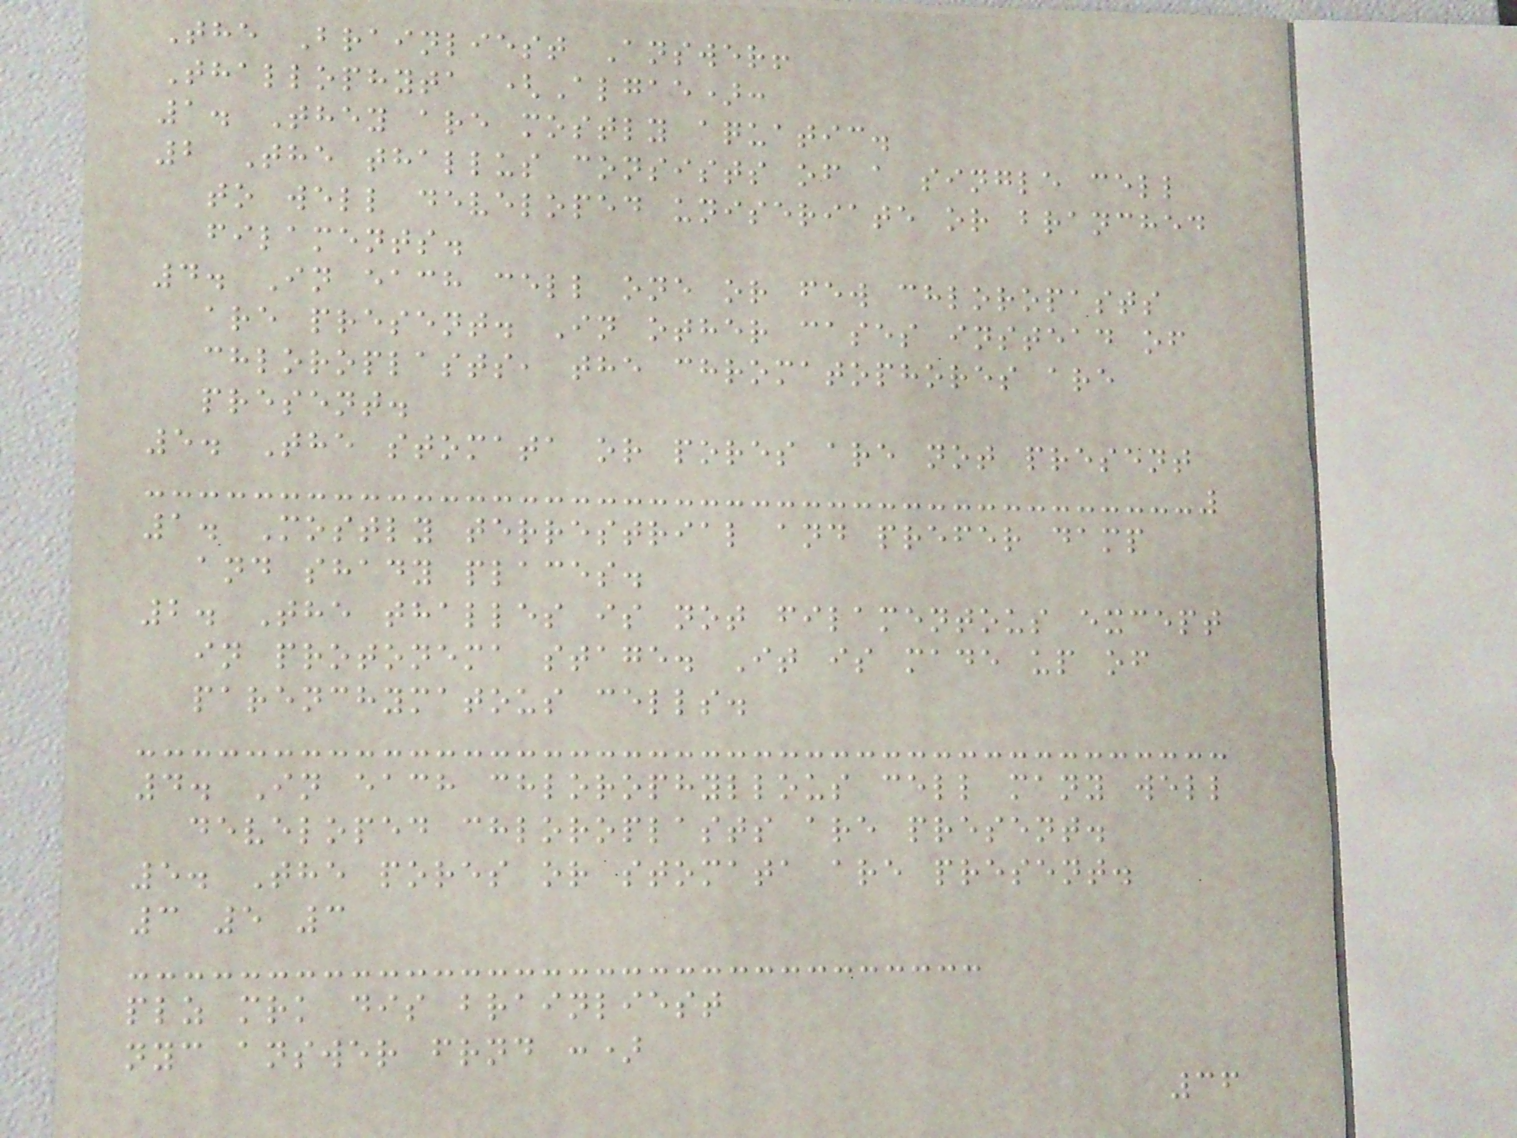The Brainliest Answer!
Thallophyta (Algae):
1. They are mostly aquatic.
2 The thallus consists of a single cell
to well developed uniseriate or branched
filaments.
4. In each cell one or few chloropasts
are present. In other cases instead of
chloroplasts, the chromatophores are
present.
5. The stomata or pores are not present
1. Mostly terrestrial and prefer damp
and shady places.
2. The thalles is not filamentous except
in protonema stage. It is made up of
parenchymatous cells.
4. In each chlorophyllous cell many well
developed chloroplasts are present.
5. The pores or stomata are present.
3 5 3
plz mrk dis brainliest
nyc answer frnd :)
36
